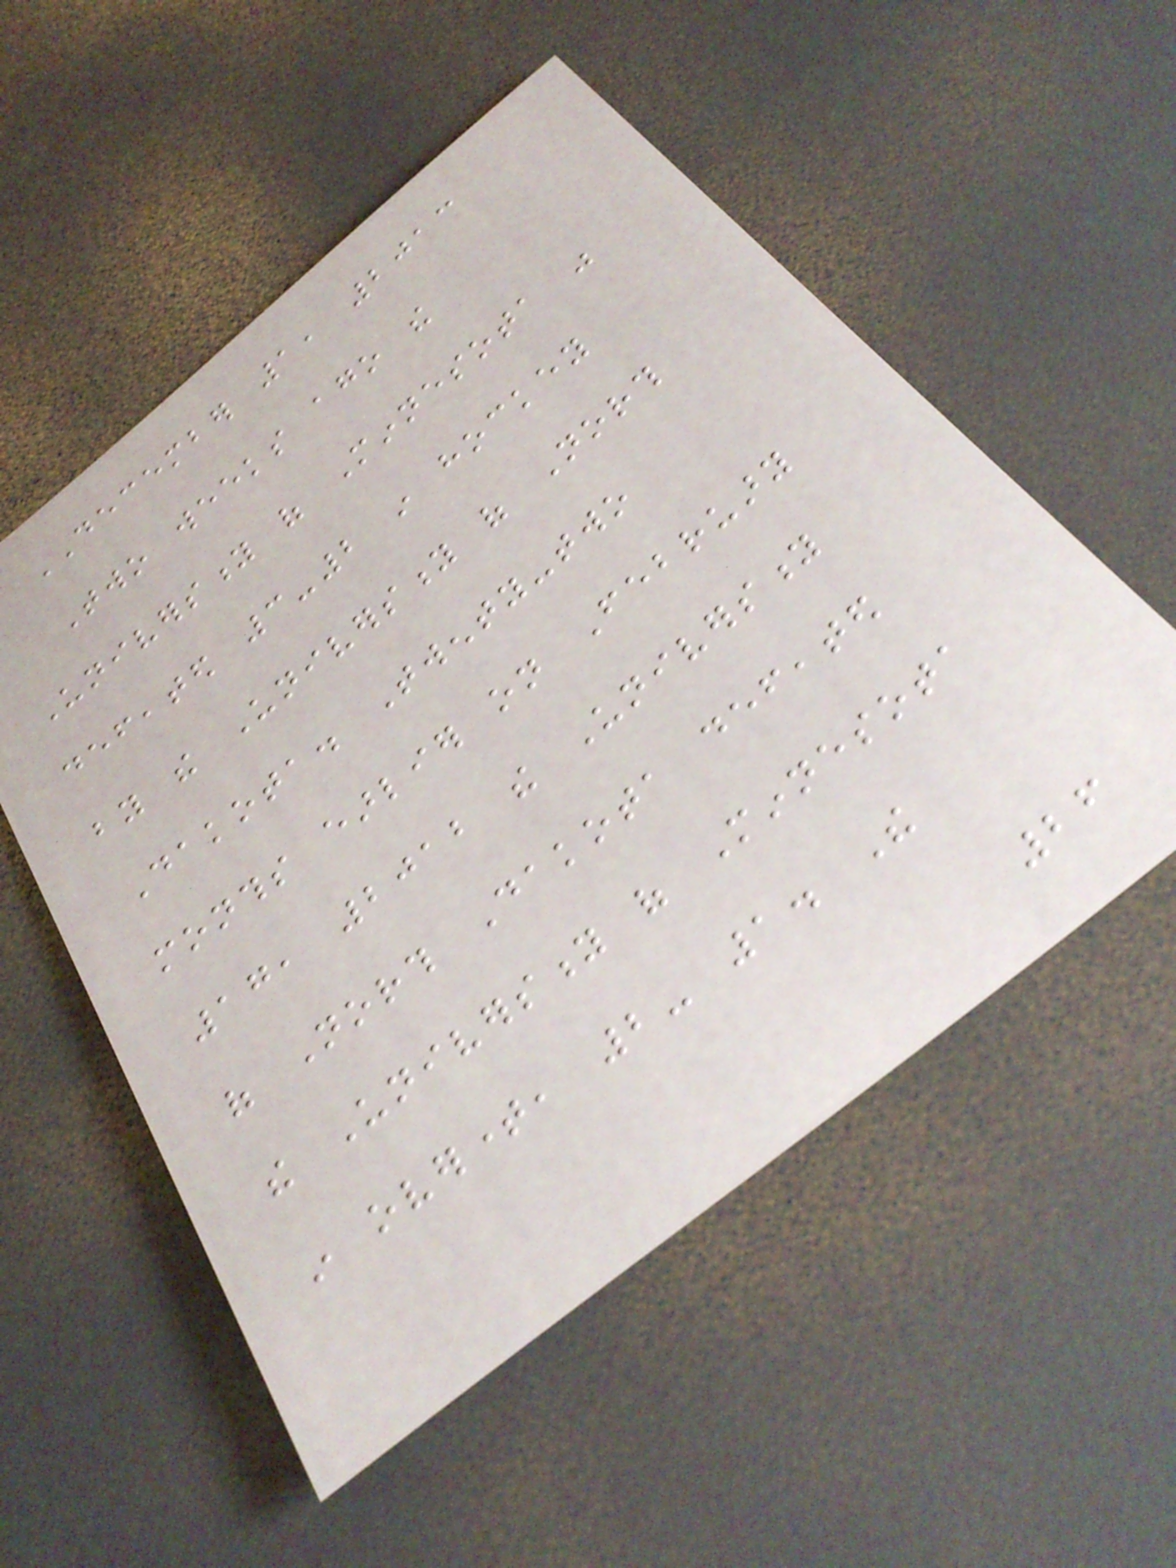DECEMBER 1, 2013
Two weeks ago the
University of Minnesota was
defeated 3-2 in hockey
by the University of North
Dakota. Twenty-two
months earlier on February
17, 2012 the University
of North Dakota defeated
the University of Minnesota
in overtime, 2- 1. The
26
